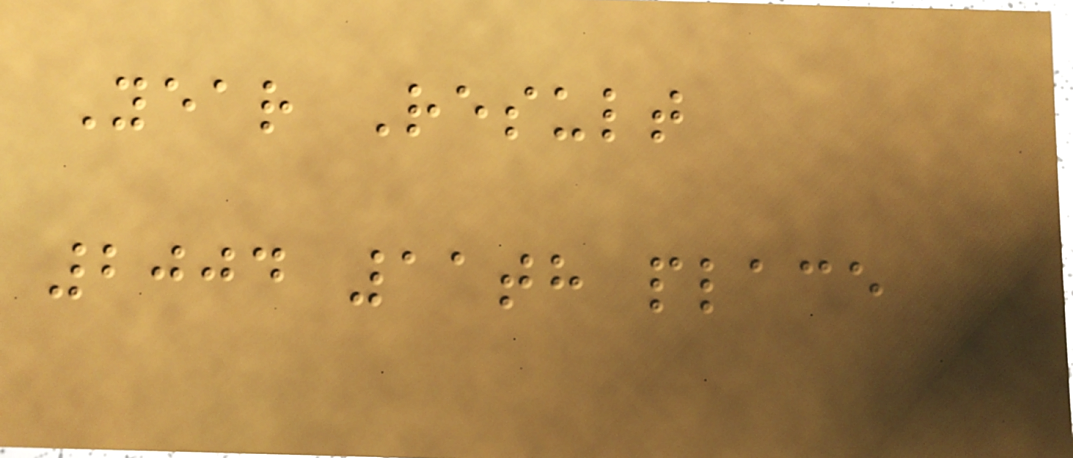Year Result
2004 11th place
